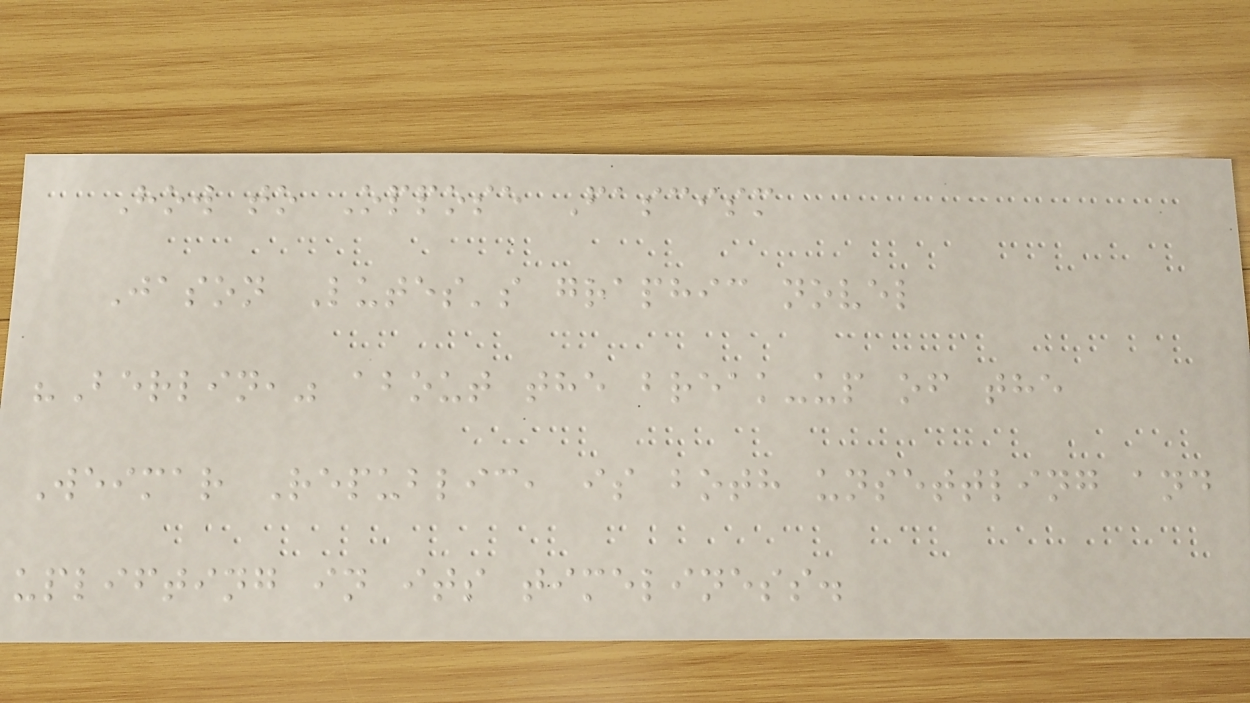How to Oppose Fascism
Jason Lutes's graphic novel
"Berlin," about the break-up of the
Weimar Republic, is both unsettling and
uplifting in its timeliness.
